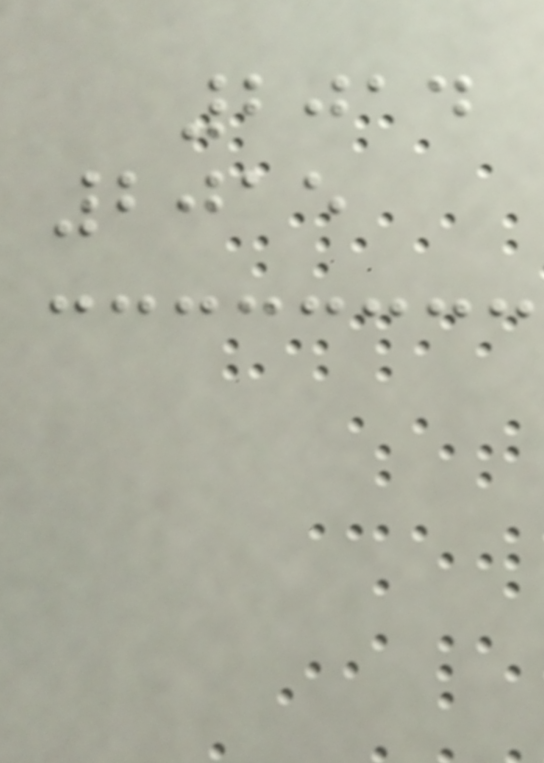2014
2015
